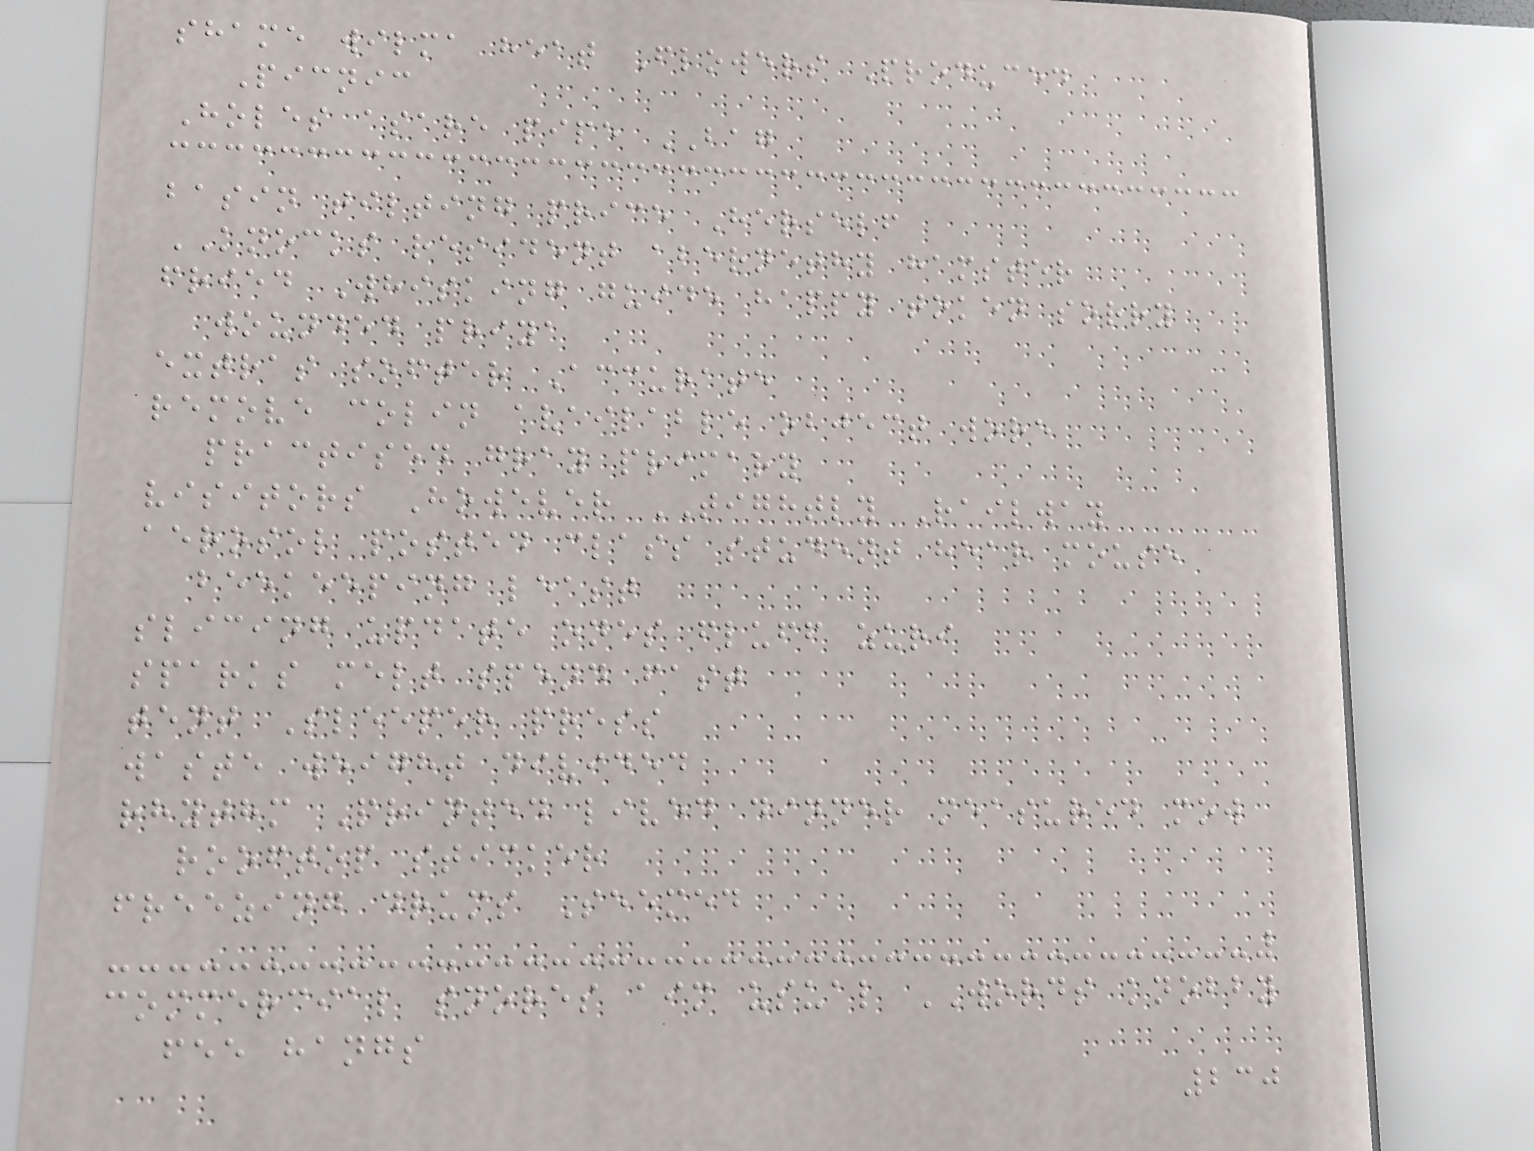shame wilma heat Flowers Produced
Picnic
Holes asare pipe BAG
basin tilting price Herself
KNOCKS resident abernethy hamster
fried Whisking guide happy token sorry
wounded priya
extras softer Accurate
remove colin available object wore
practised gray primary
visitors However TIGHTLY Railway
aerosol posted class student hear mouse
beekeeping least
slicing update ones fluff zuri
sparks melt spend fast
tent Sleeper press
waste weight divided
rhythm Printed lived dinner measured mow
rooftop sticker
freezing drums Seemed
commercial snores aim usual WORDS knobby
fee hangs
230
